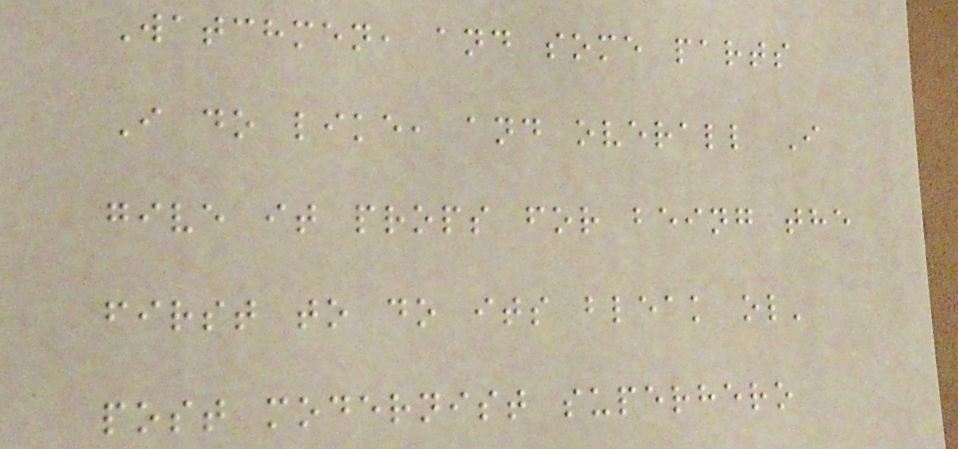Watchmen, and some parts
I do like, and overall I
give it props for being the
first to do its bleak ol'
post modernist superhero
